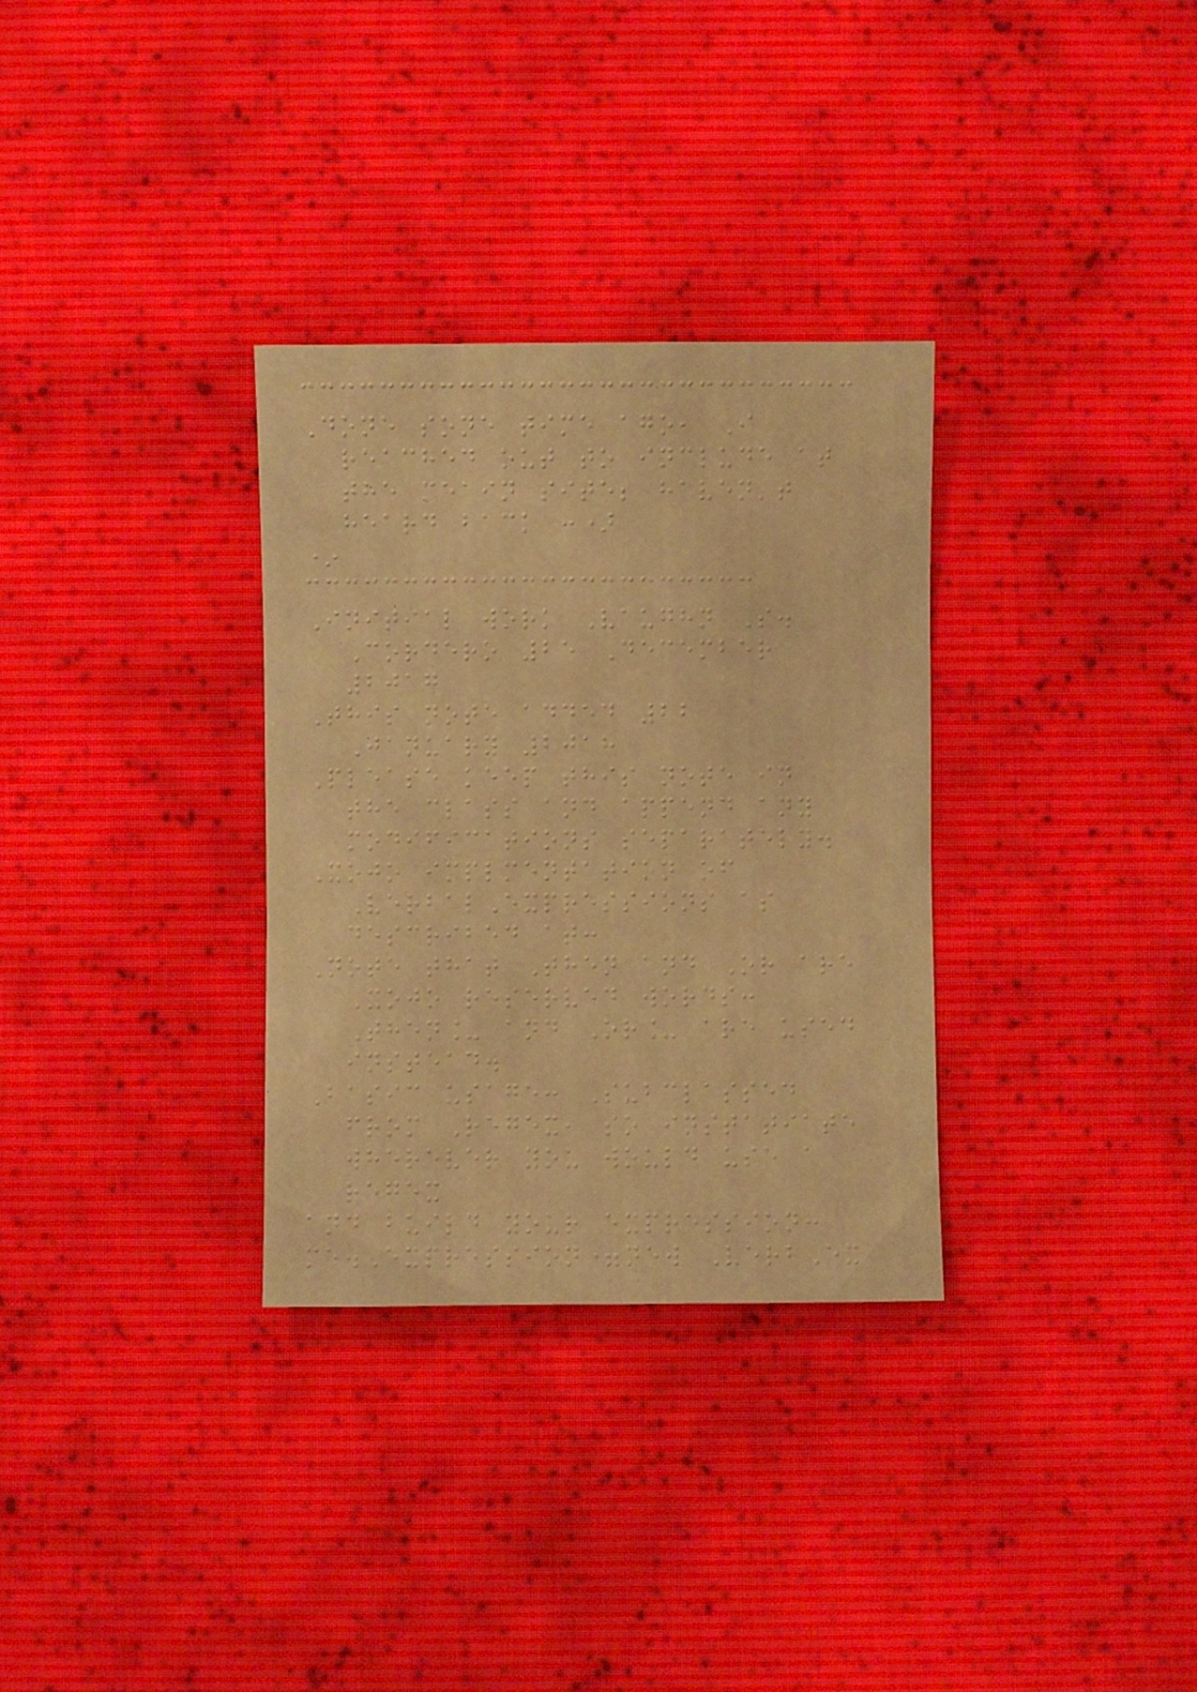Done sone time ago, I
reached out to include at
the meain site; haven't
heard back :)
*
Initial work Vaughn S.
Cordero 25 December
2017
This note added 22
January 2018
Please keep this note in
the class and append any
modifications separately.
Xojo implmentation of
VerbalExpressions as
described at:
Note that Then and Or are
Xojo reserved words:
Then_ and Or_ are used
instead.
Basic usage: Subclassed
from Regex, so instatiate
wherever you would use a
regex
and build your expression:
me.Expression=new VerbEx
